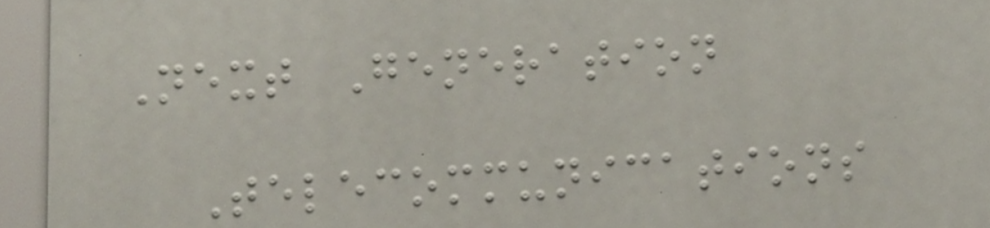Next Generation
Telecommunications
